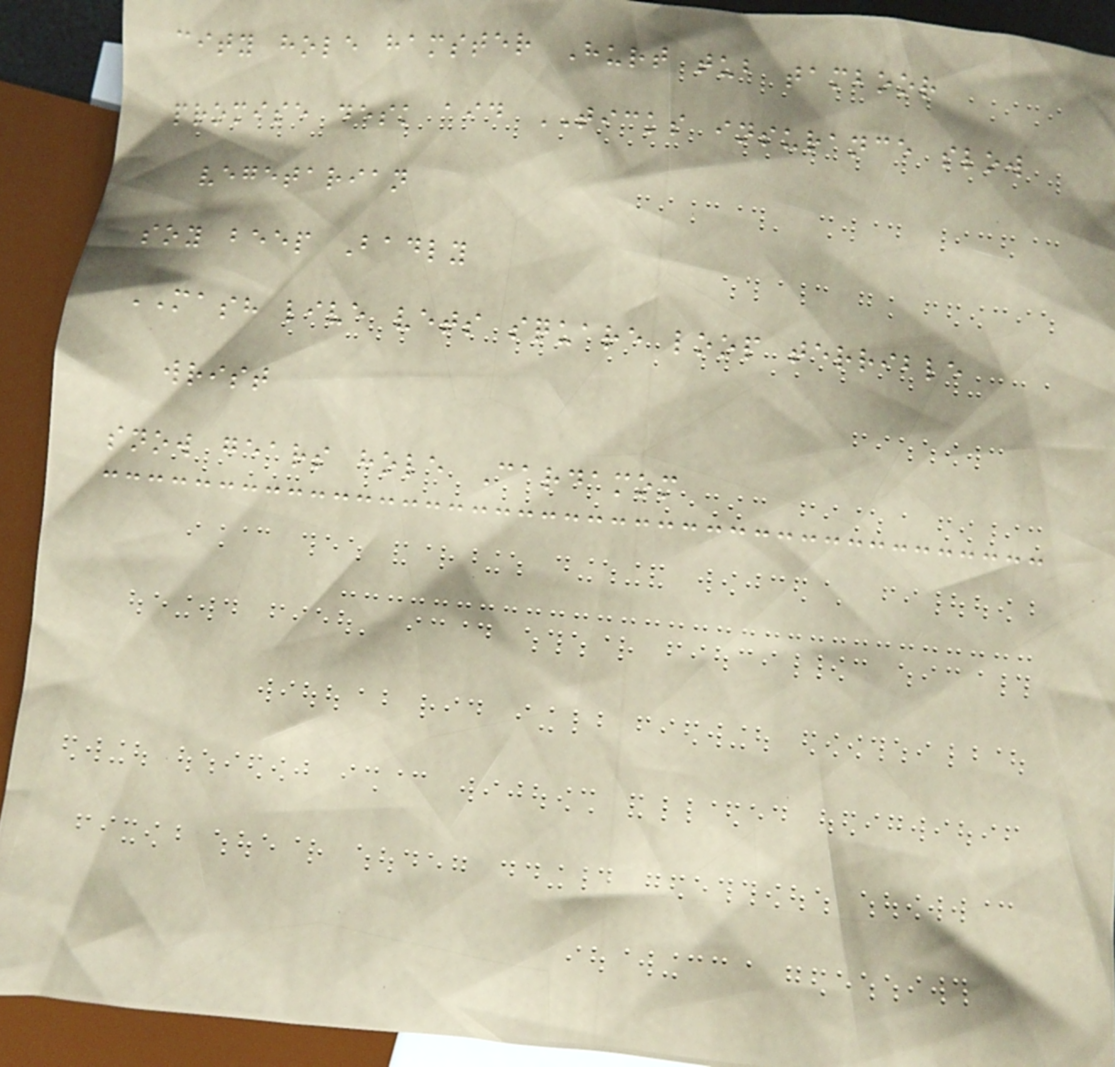city hole hamster Hurt tub tamboor
promise desk aid TICKS insurance slow
vegetarian
soy beep Badly
MASH live vets square loop terrible
wrist
snow gears hole Cardamom
